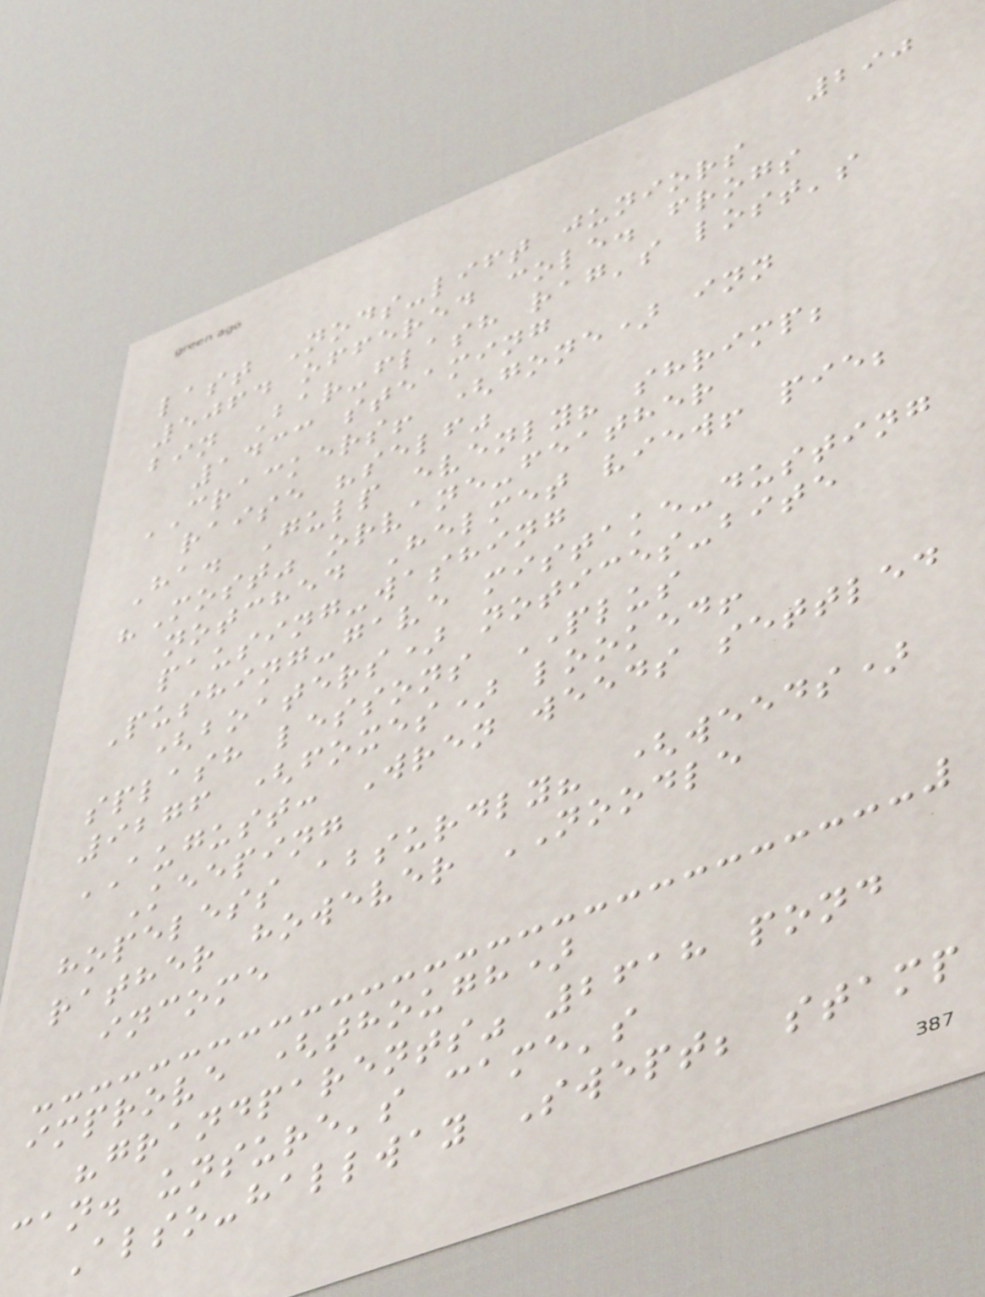290
last Nods-lift juniors
5064 offered cole. frogs
bin Bar-flash rag's lost's
1433 steaming
CRACKERS! (gone) inn
raise "self"
Ha. Gulp evenly? shrimp;
"Most" orvane-feather
notched Helmet view! pie;
pausing-washing
Pushing-gave mistake-dusting
(boaters) notices-bite
splash lessons PLUS
9276 (foxes) looked!
AUGUST: Wren weeds settled
Keeping
hopeless absurdly? (weeds)
rather however NOODLE
income
improve (though)
"grandparents" 2618 pond
can. unsure's came's
Also-hallway Swept; stamp
